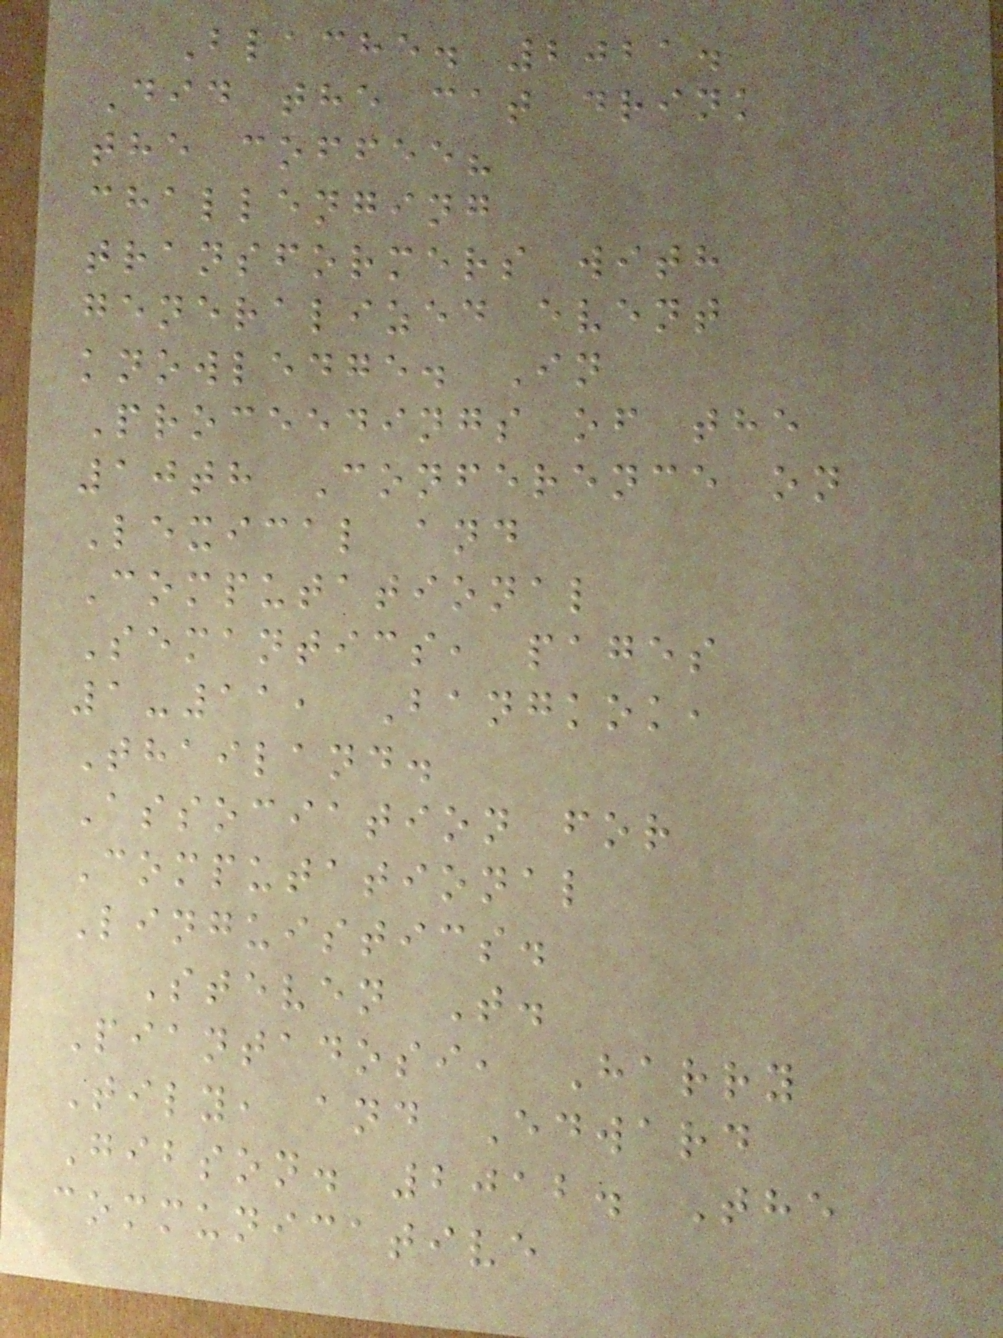Blache. 2021.
Did the cat drink
the coffee?
challenging
transformers with
generalized event
knowledge. In
Proceedings of the
10th Conference on
Lexical and
Computational
Semantics, pages
1-11, Bangkok,
Thailand.
Association for
Computational
Linguistics.
Steven T.
Piantadosi, Harry
Tily, and Edward
Gibson. 2012. The
communicative
